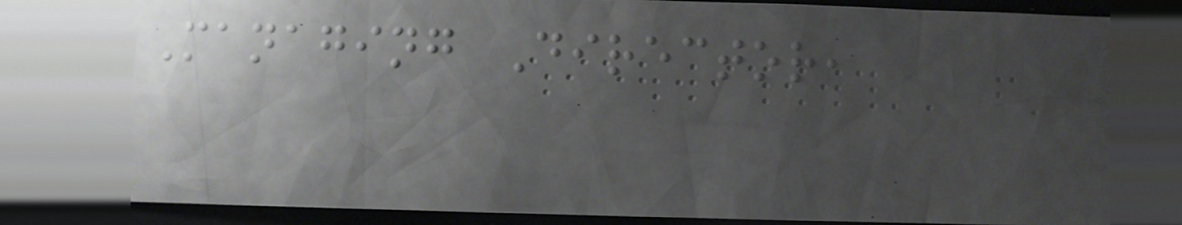Managing Director,
